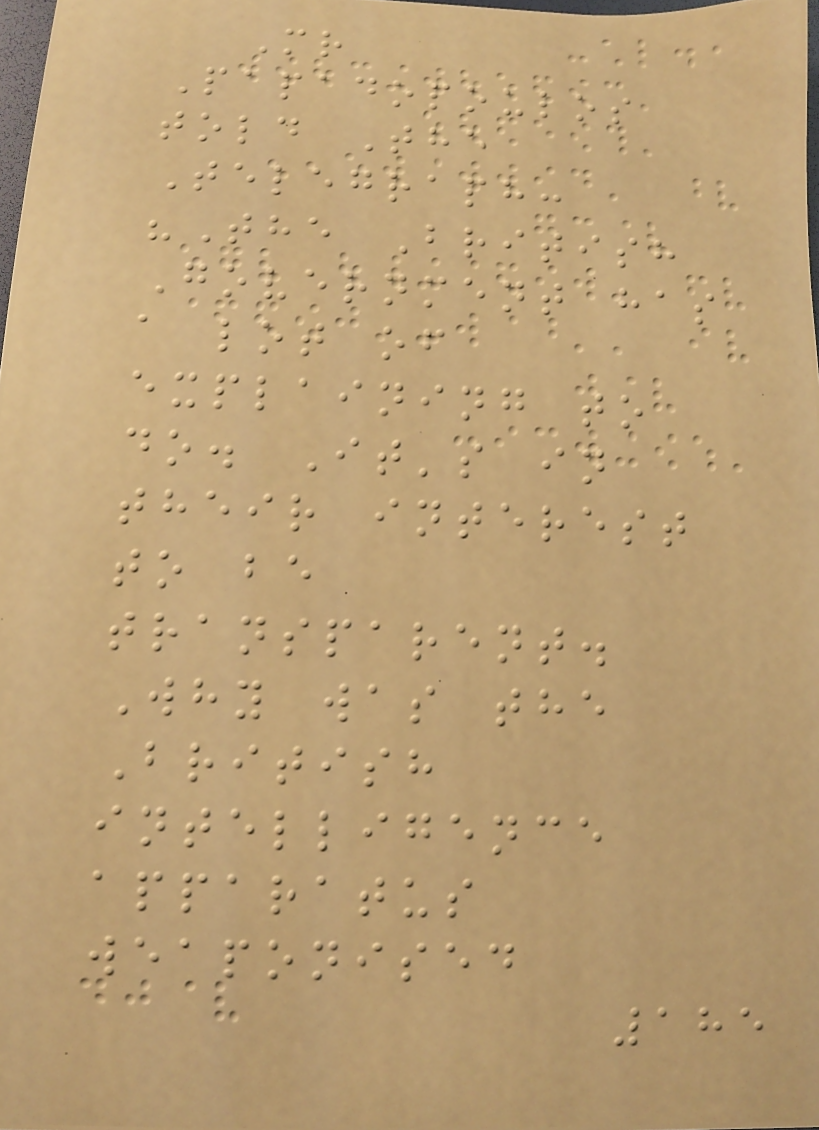Mr
Papadopoulos
told The
Telegraph:
"The British
Government has
a lot of
explaining to
do. It's in
their interest
to be
transparent.
Why was the
British
intelligence
apparatus
weaponised
185
